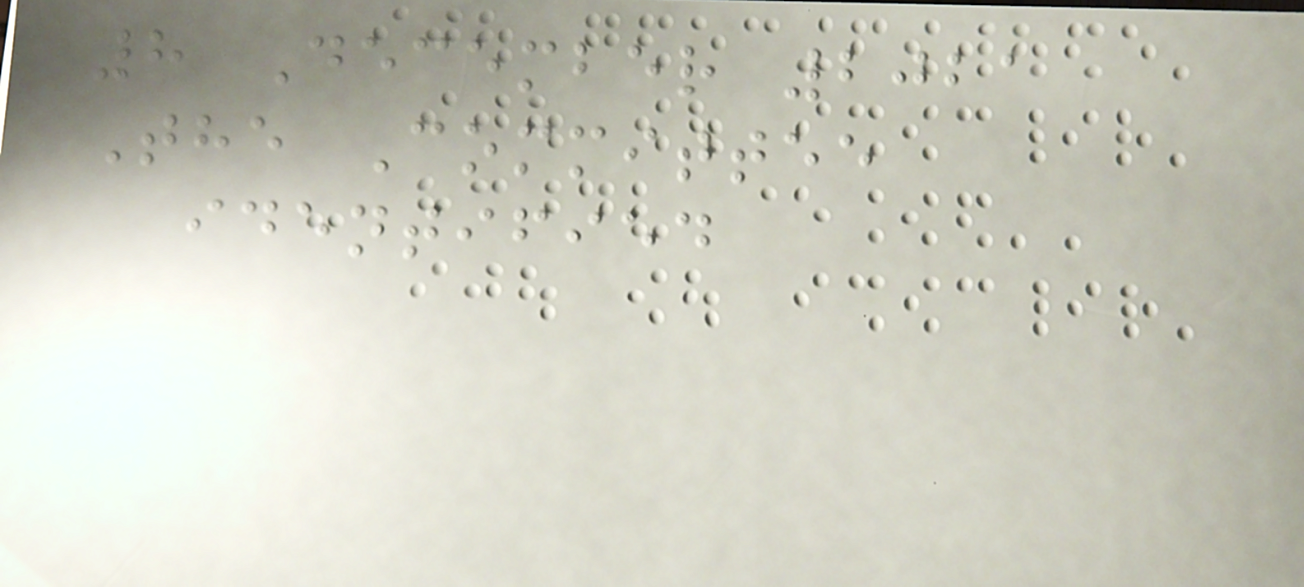8 December 2021
The Committee
identified
